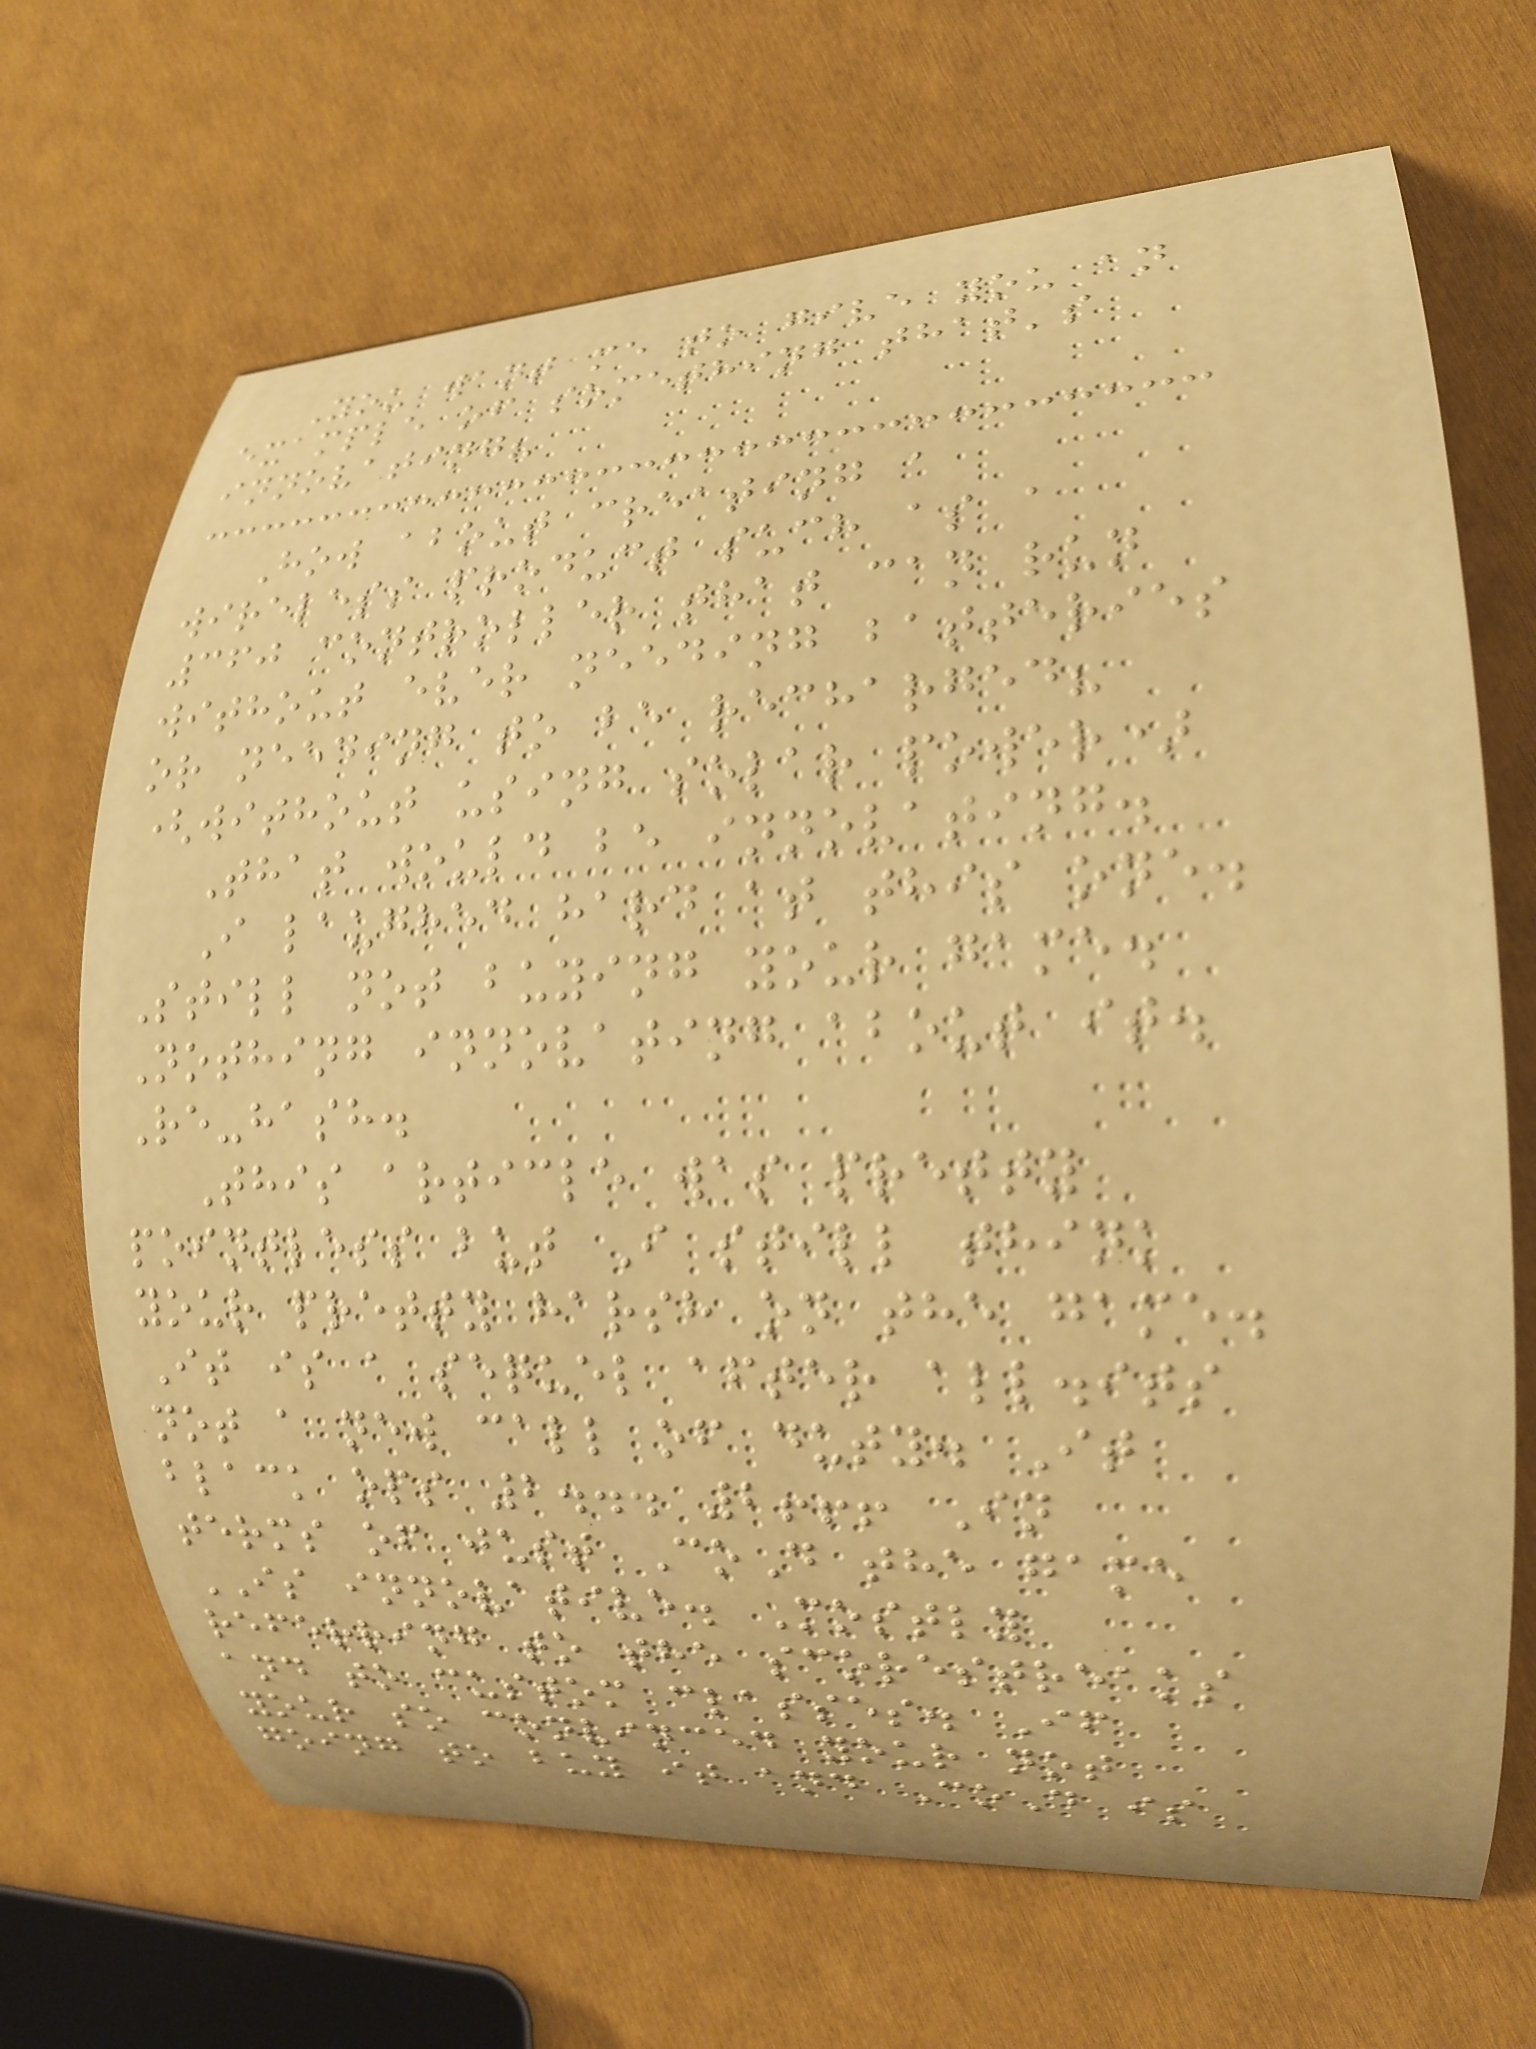You want me to give you an
example of something that's
innovating?
How about creating a
wireless product such as a
360 controller that can run
without ever needing batteries
or needing to be recharged?
(without using solar power)
That would be innovating.
I laughed hard at this one.
Still not buying your game.
Nothing innovating about it.
Re-hash.
This article was pretty
pointless but I still think
your pretty harsh on the game.
It is a sequel after all.its
not a new call of duty. It
black ops 2... 2!!! In
terms of just CoD the game
IS innovative. Mostly
referring to the scorestreaks
and to custom classes. If
your so convinced your not
going to buy it and CoD is
